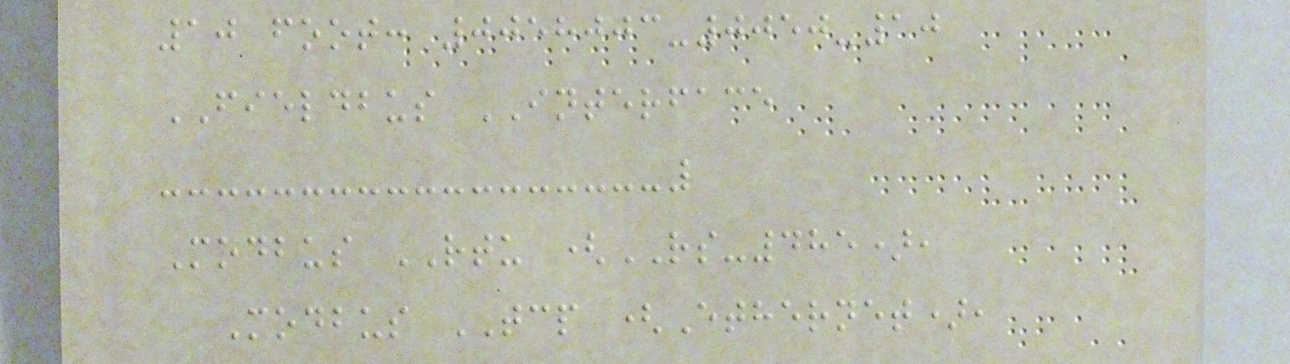10 foot: 0058003-0050-10
FIELDBUS INTERFACE
Modbus RTU (RS-485),
Modbus TCP (Ethernet),
